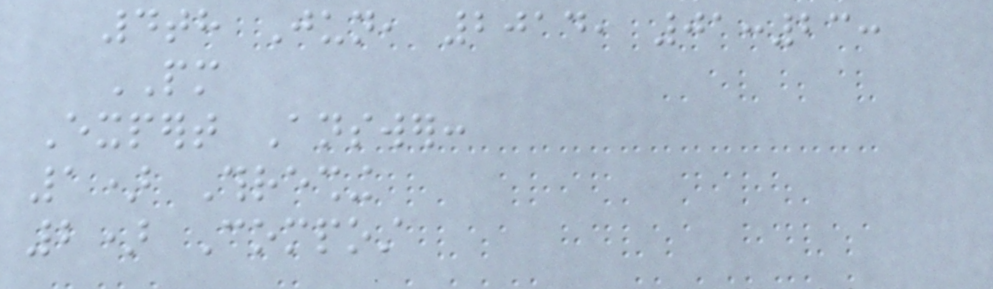4th Jun, 2014, 01:23:
PM
Expert Answer:
1) Threshing
2) Compost
